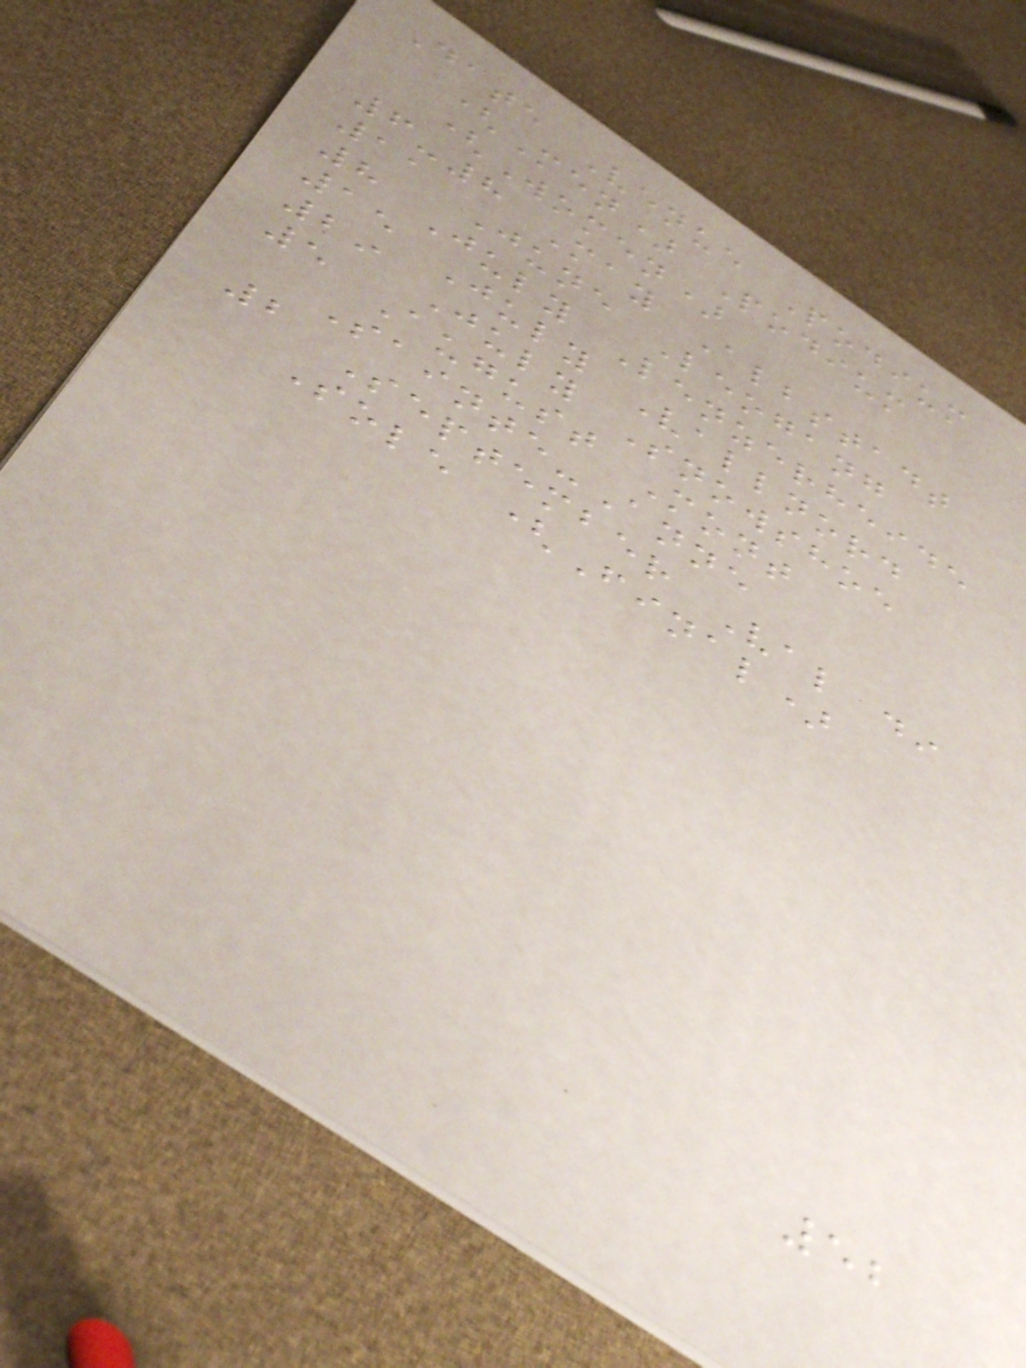Date Venue Podium
(Men) Podium
(Women)
6-8 May Albstadt
11 June Leogang
8 July Lenzerheide
15 July Vallnord
29 July Snowshoe
5 August Mont
Sainte-Anne
2 September Val di
Sole (Final)
52
